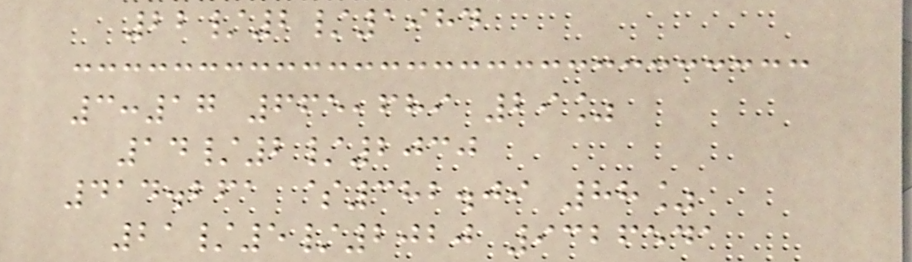22/2/1984
3:17 665,689 29%
14/2/2030
414.261 $382.09 88%
21/5/2020 9326541
